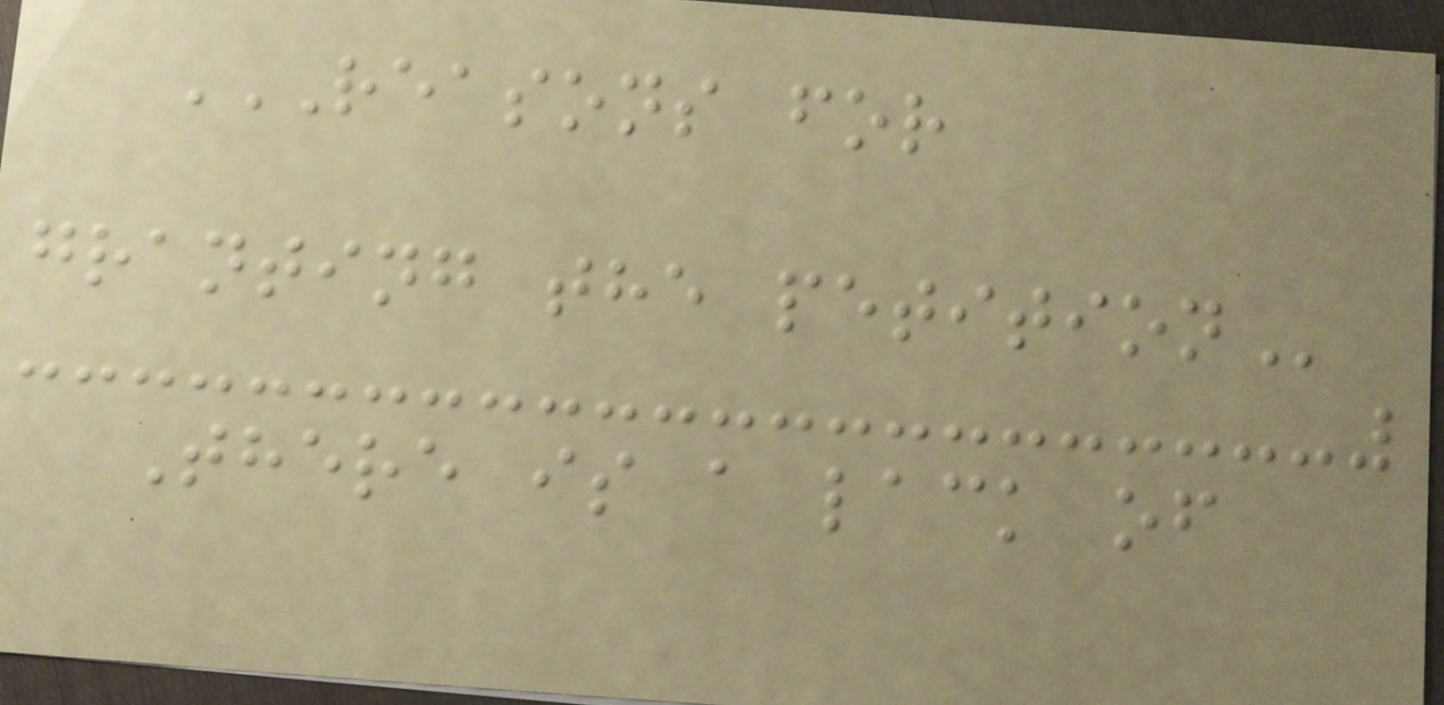REASONS FOR
GRANTING THE PETITION
There is a lack of
